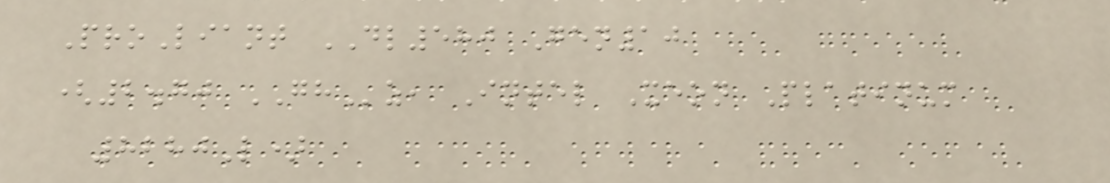ProLiant DL580 Gen10
(2.70 GHz, Intel Xeon Platinum
8280L)
